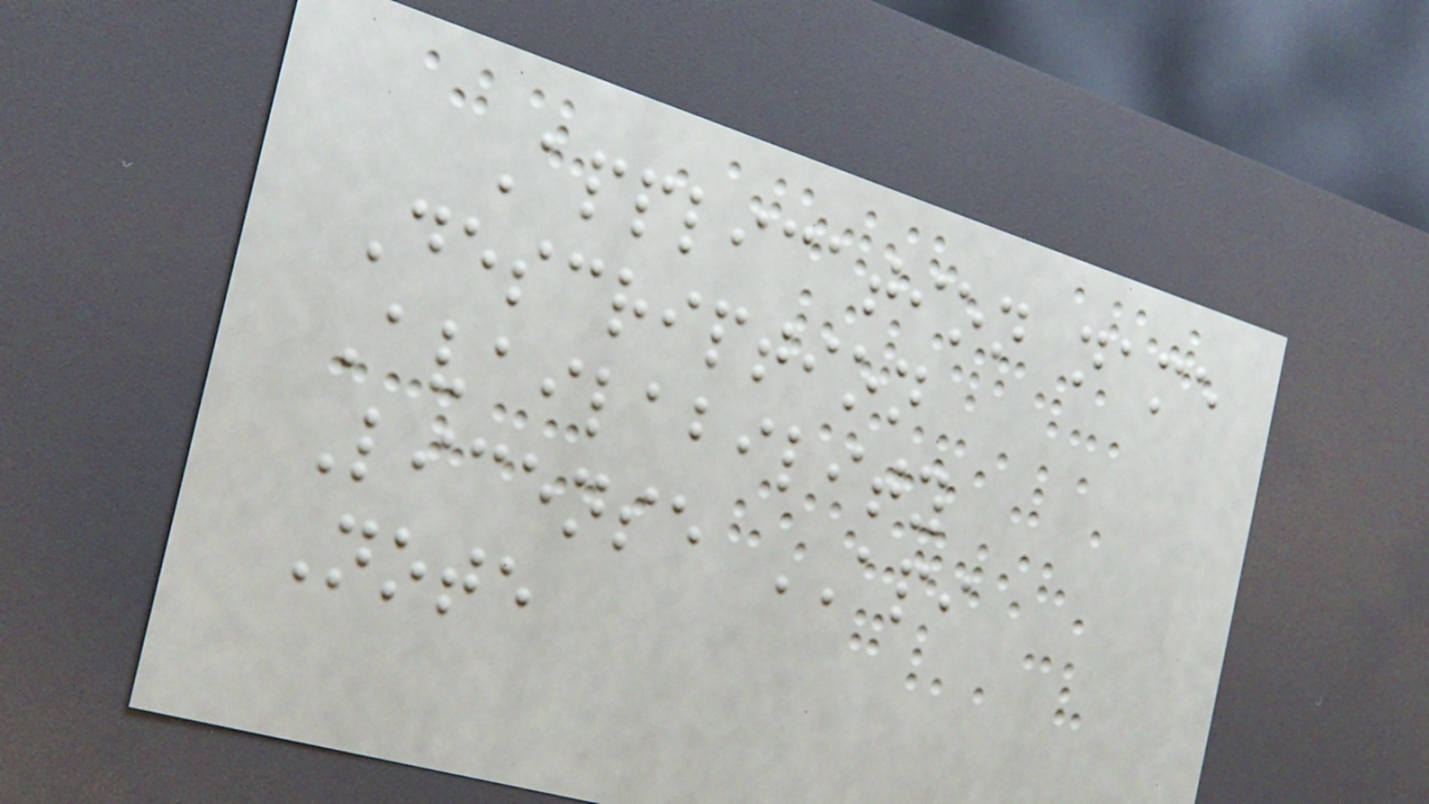Application name
Description
Availability
License API
Note
